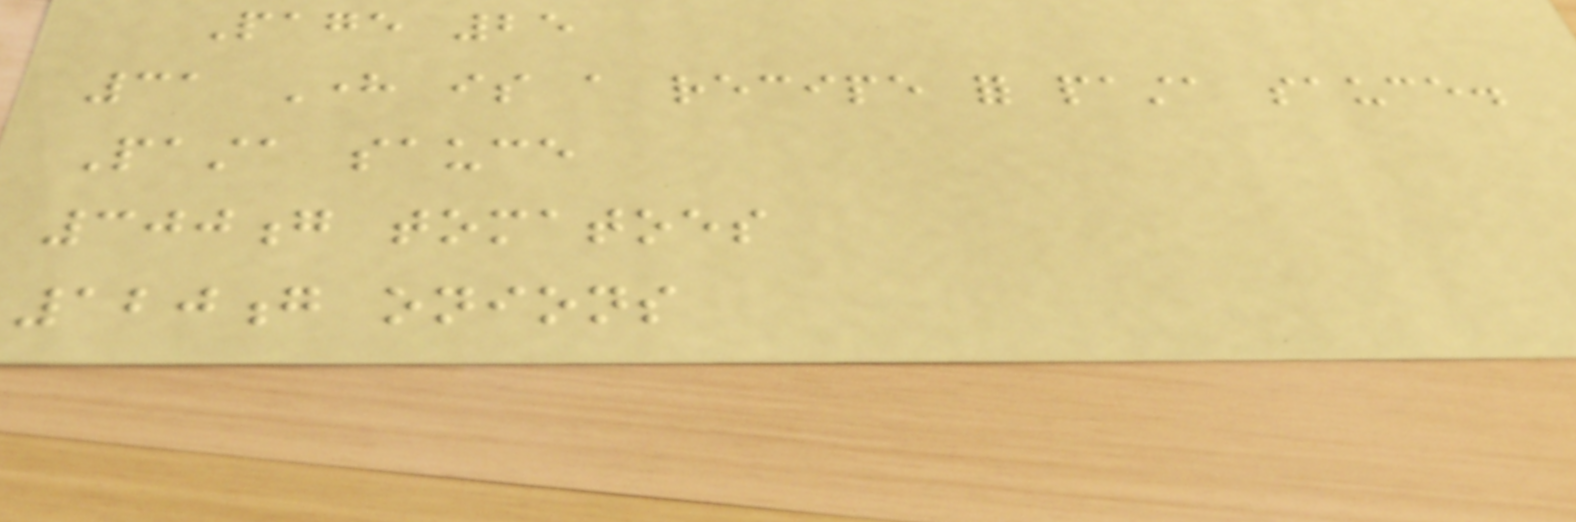Page 25
31 Here is a recipe for pasta sauce.
Pasta sauce
300g tomatoes
120g onions
